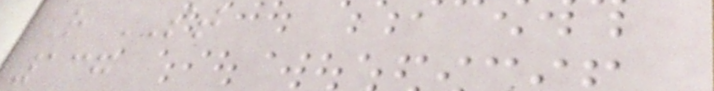R ST
137
